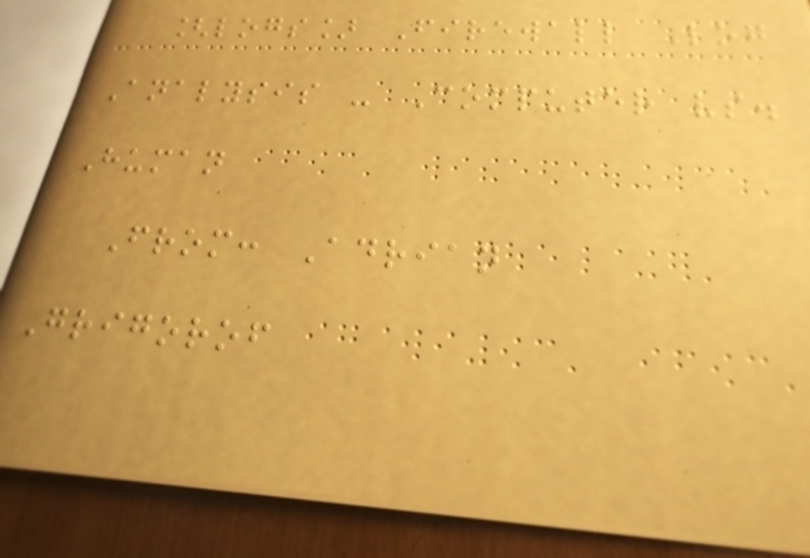[logs] Firewall Log
Analysis - Computer vs.
Human
From: Adrian
Grigorof
